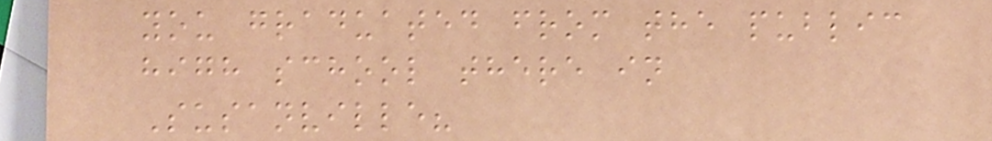you graduated from the public
high school there in
Susanville?
